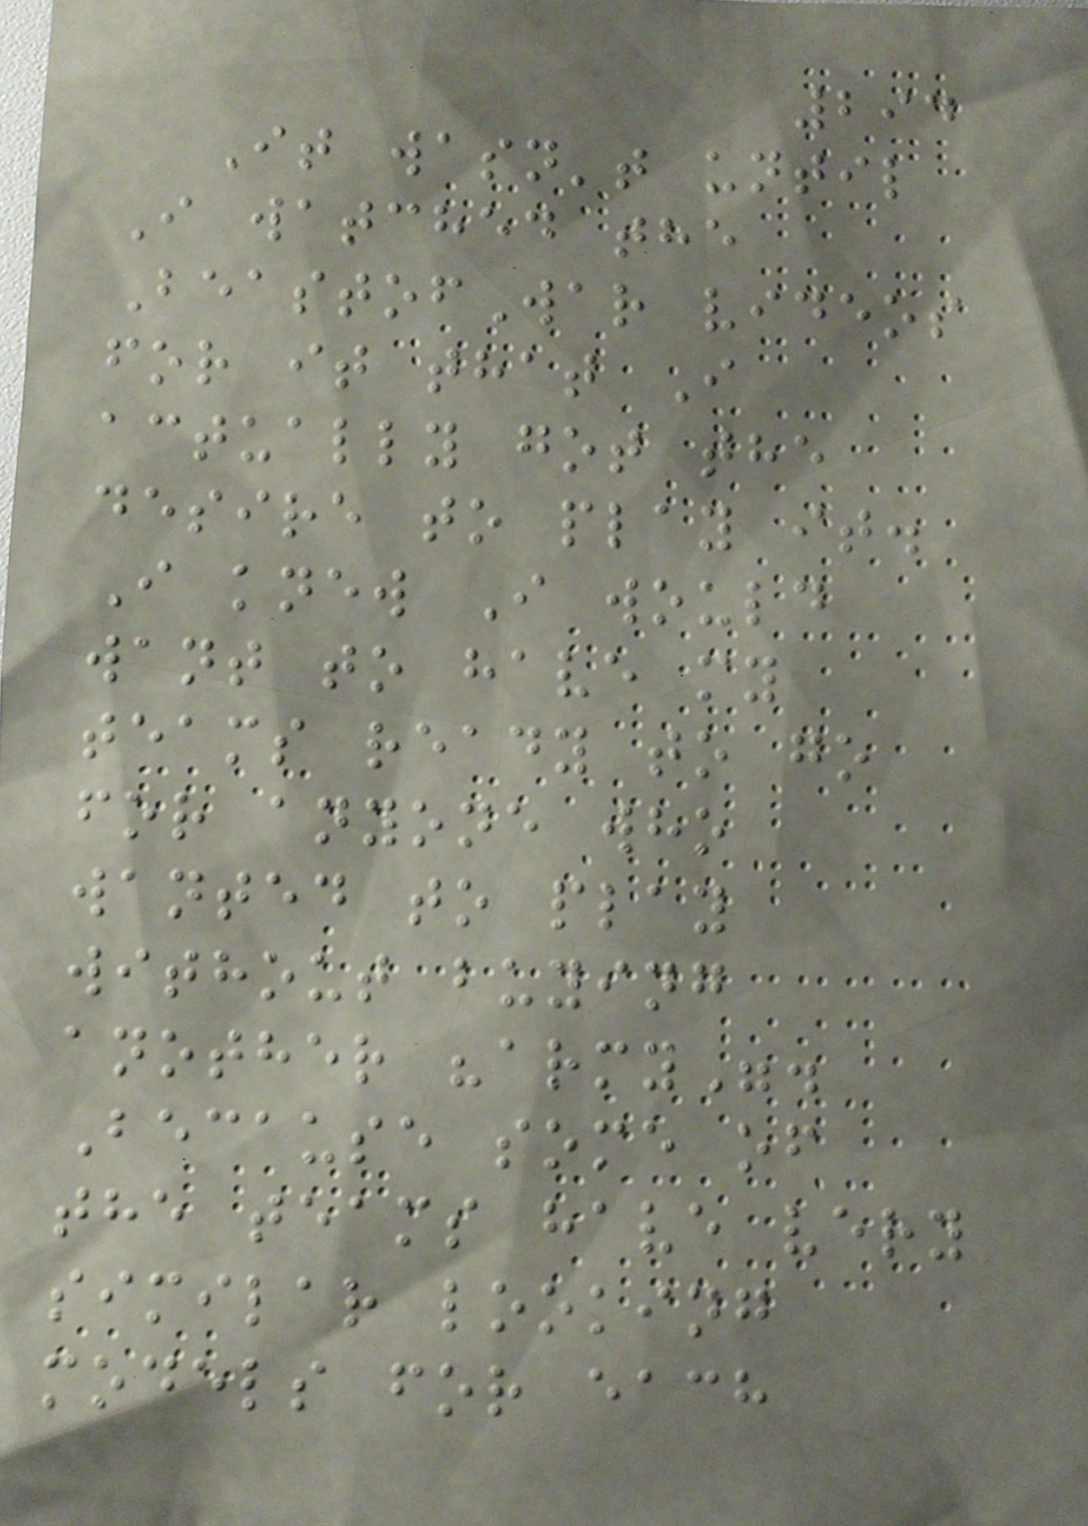294
It wasn't until
I watched the
BeastofWar videos
for it that I
actually got the
desire to play it.
I knew I would
want to have my
teams ready to go
for anyone who
wanted to play
without buying
another "army".
Because some of
the teams have very
similar looking
models for each
